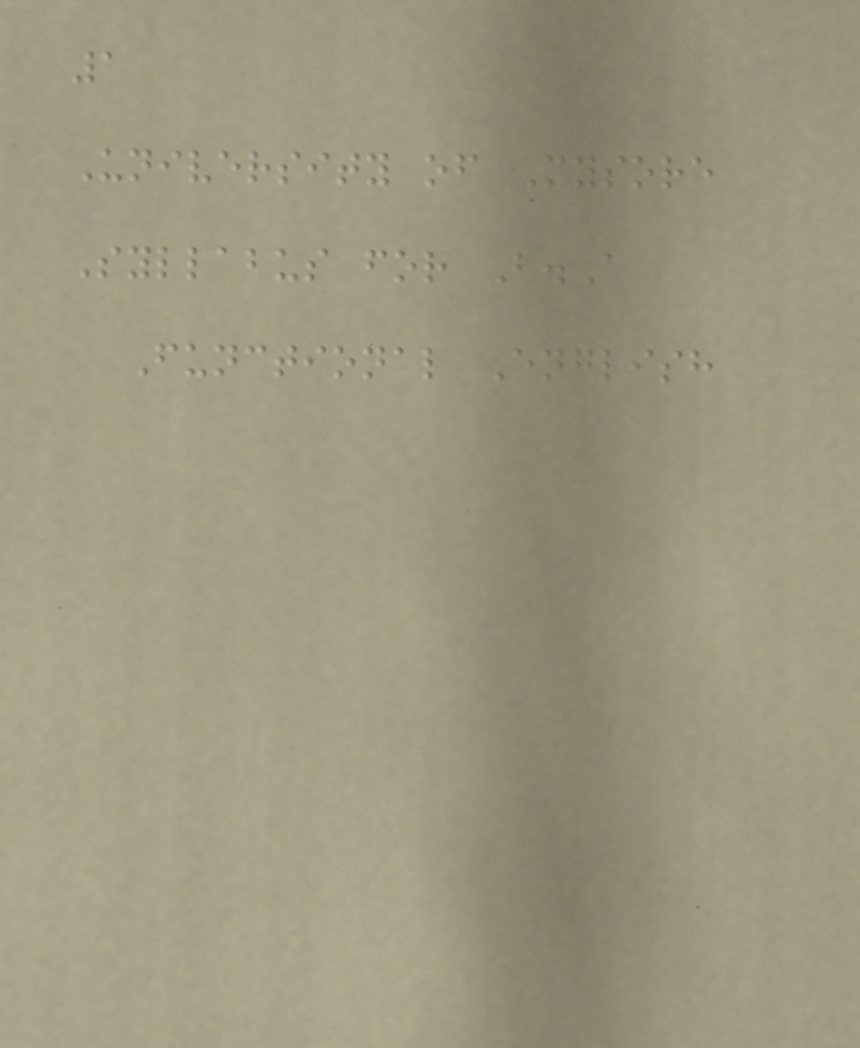1
University of Mysore
Syllabus for B.A
Functional English
